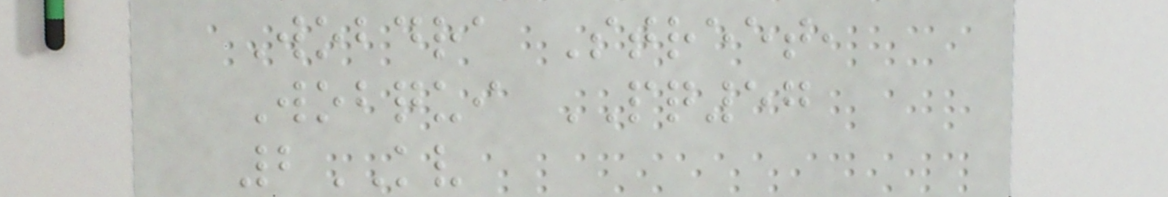Wobdra Street,
Wobqui PQ57
2KV
